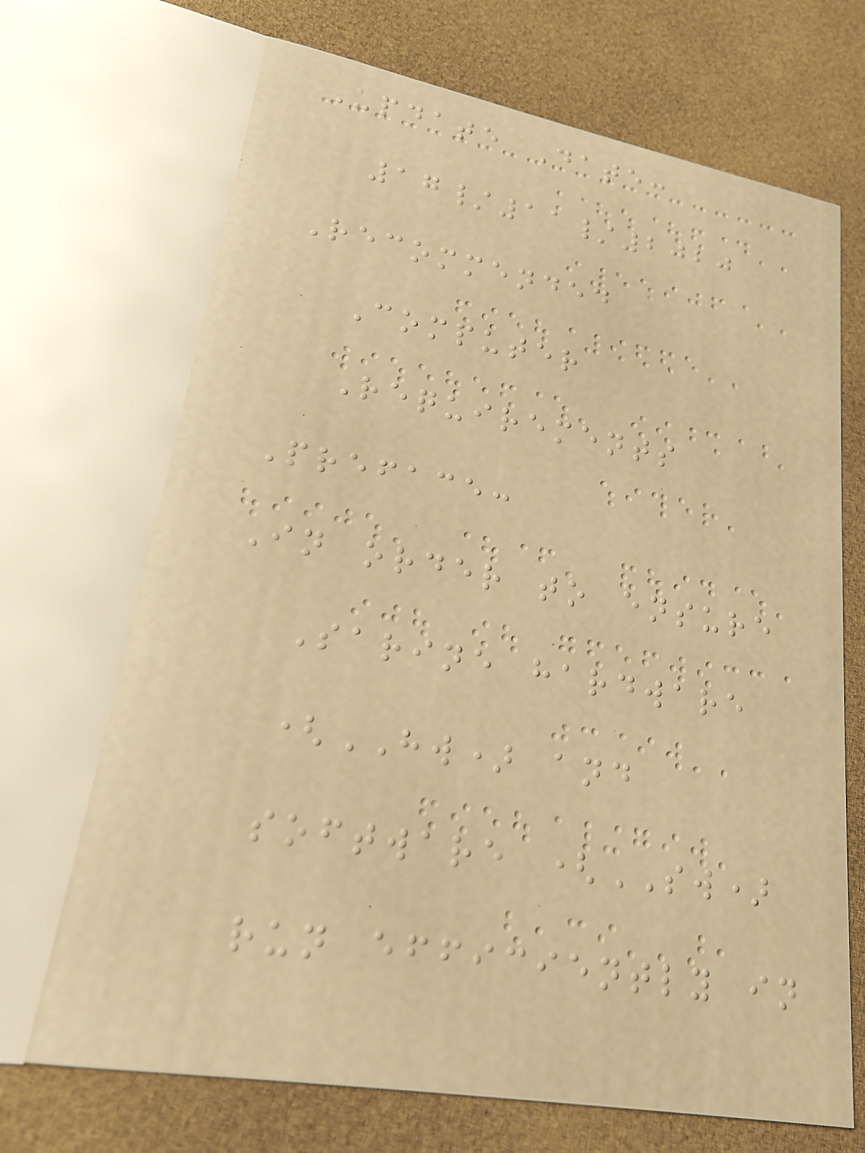Update Date:
17/11/2020
Recommended
Computer
Requirements
Preface:
In order to ensure
Sarine hardware
(HW) and
software (SW)
run efficiently in
